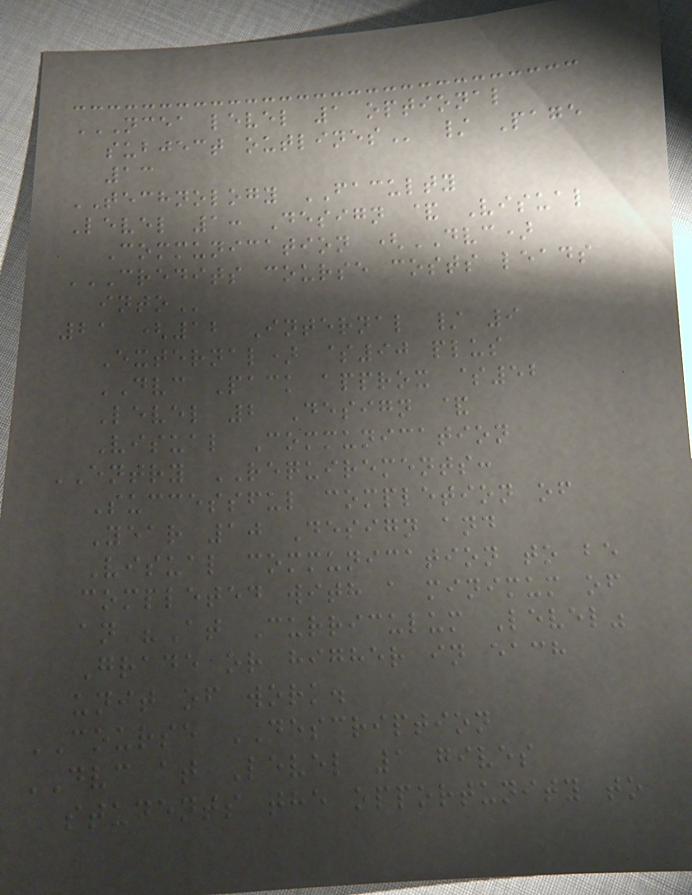NCEA LEVEL 1 OPTIONAL
SUBJECT OUTLINES / Page
13
TECHNOLOGY FACULTY
Level 1: Design & Visual
Communication (DVC)
CREDITS COURSE COSTS LEADS
INTO
21 (12 Internal / 9
External) $90 plus
DVC Pack approx $52
Level 2 Design &
Visual Communication
ENTRY REQUIREMENTS:
Successful completion of
Year 10 Design and
Visual communication to be
completed with a minimum of
an "At Curriculum Level"
Grade or higher in each
unit of work.
COURSE DESCRIPTION
DVC at Level 1 gives
students the opportunity to
